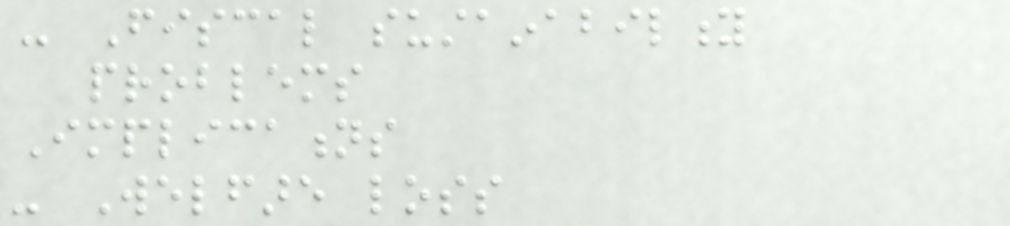- Fiscal sustainability
problems
Implications
- Welfare loss
